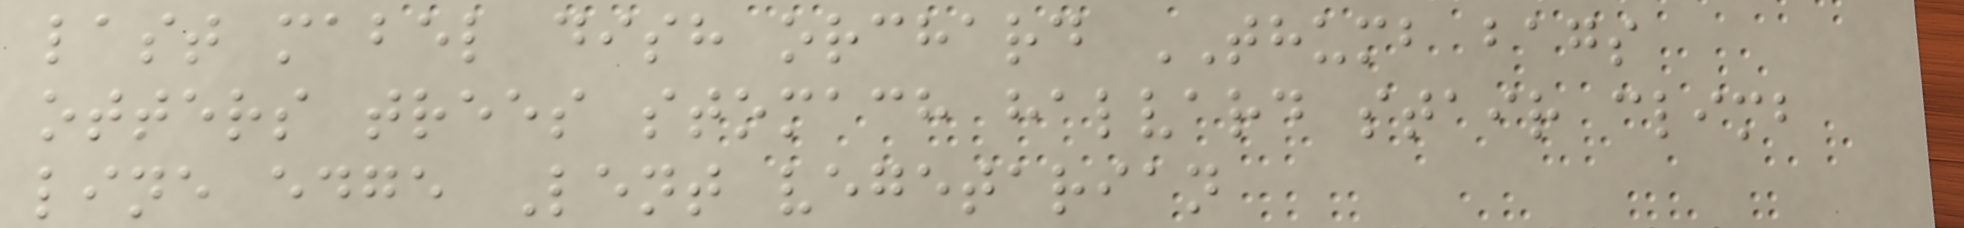last mabel dish orchard THUMB bags
otters trees stomach halvard stair climb
line edge Lent vegetarian
